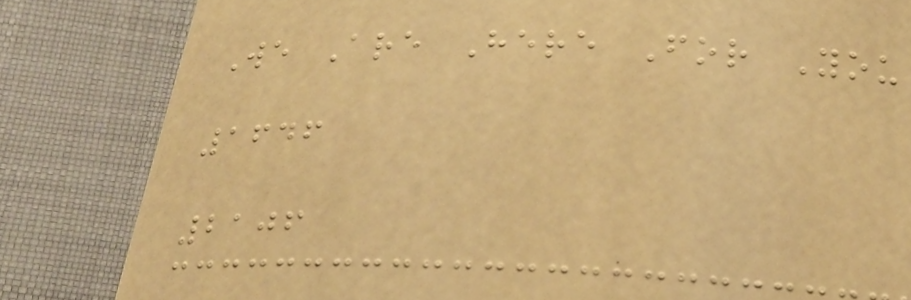We Are Here For You
1646
2106
